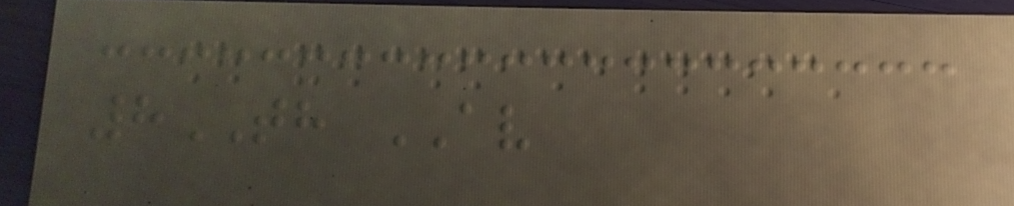8TH AV
